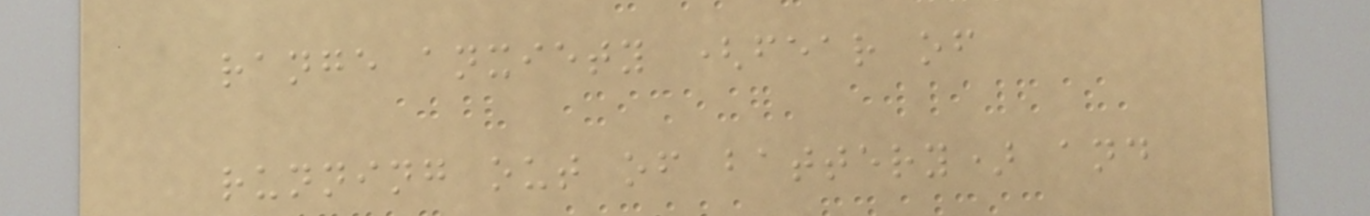range anxiety (fear of
running out of battery) and
